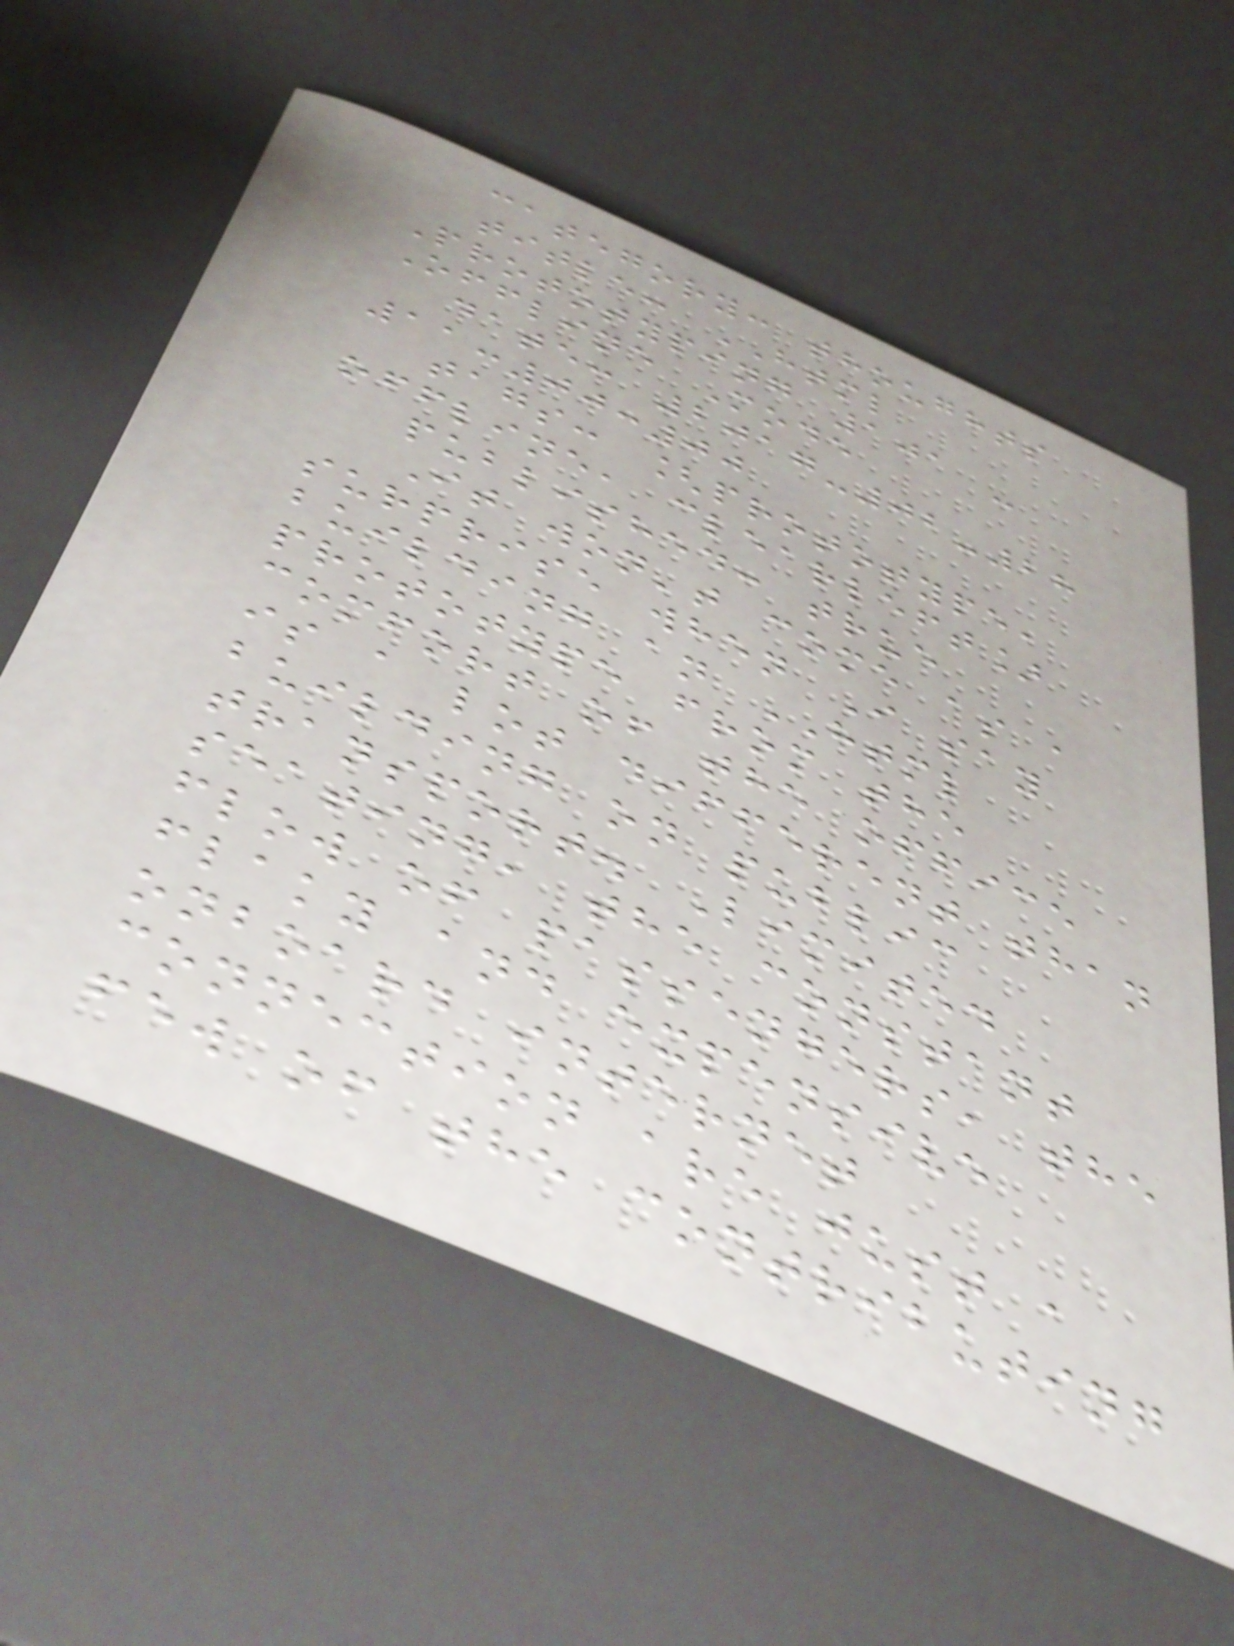category: thoughts
title: HTML
Prototyping 101 -
Offline Mode
date: 2017-02-28
11:00:00
tags: [prototype,
offline, clearleft]
published: true
It won't come as a
surprise when I say
building an HTML
prototype from the
comfort of the office
is a lot different than
building on public
transport. Limited
seating, the constant
flow of passengers, the
flaky and expensive
onboard internet
connection are just a
few of the contributing
